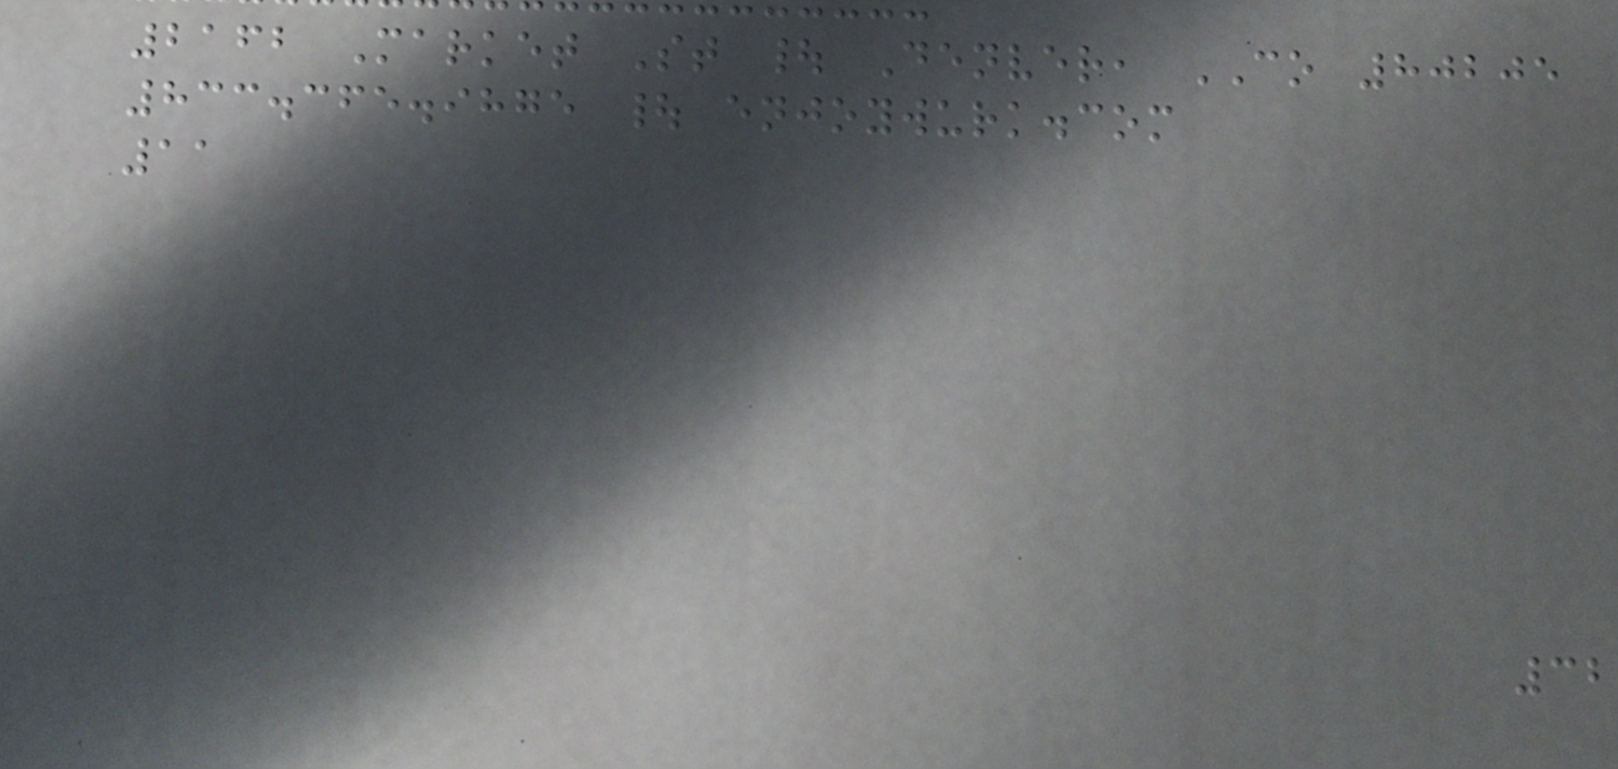2162 Market St | Denver, CO 80205
833.365.9875 | enjoywurk.com
11
32
